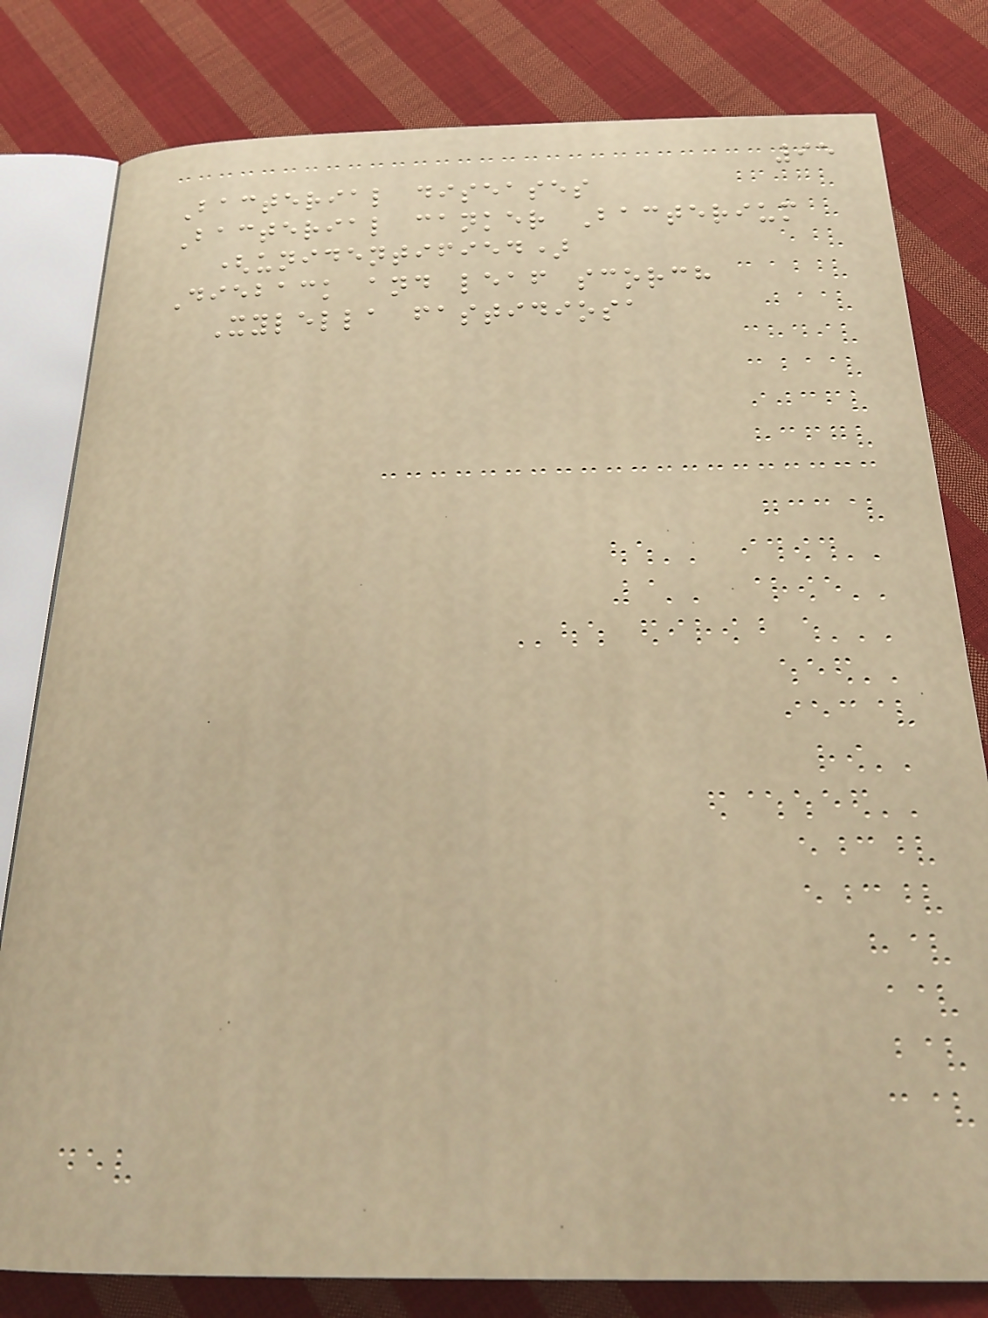95
Bacterial diseases
Bacterial canker Bacterium
(unidentified)
Dieback and leaf scorch
Xylella fastidiosa
